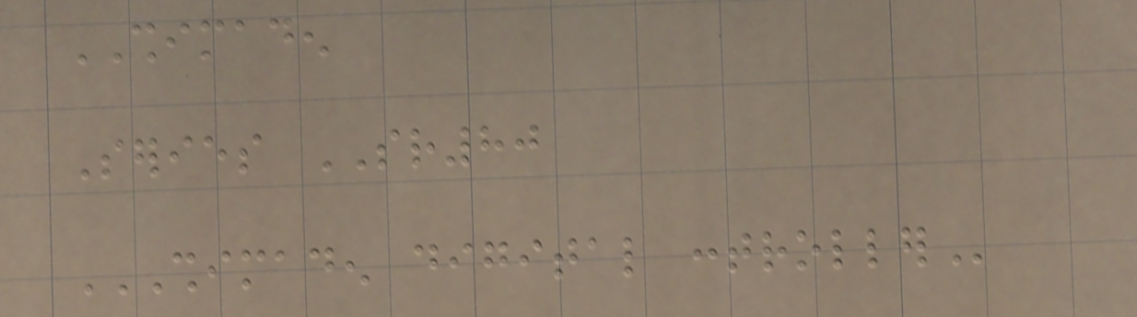SHIMADEN
Series SR80
SHIMADEN DIGITAL CONTROLLER
